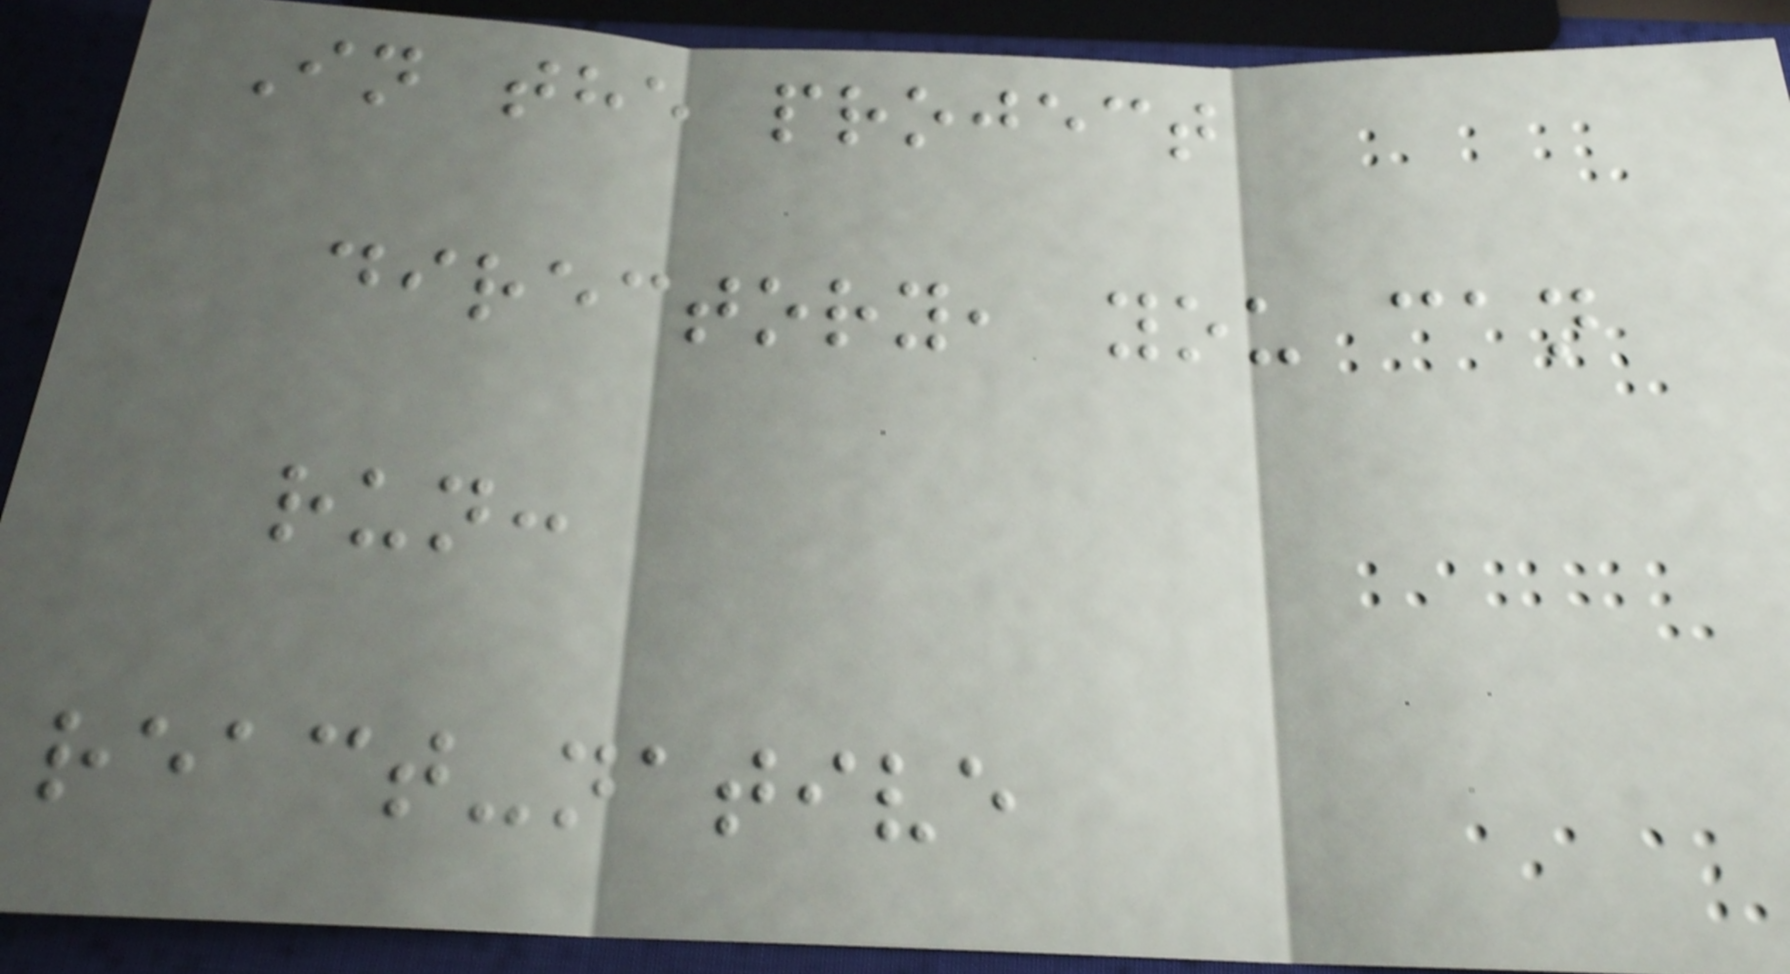In the project
directory, you can
run:
react-native
